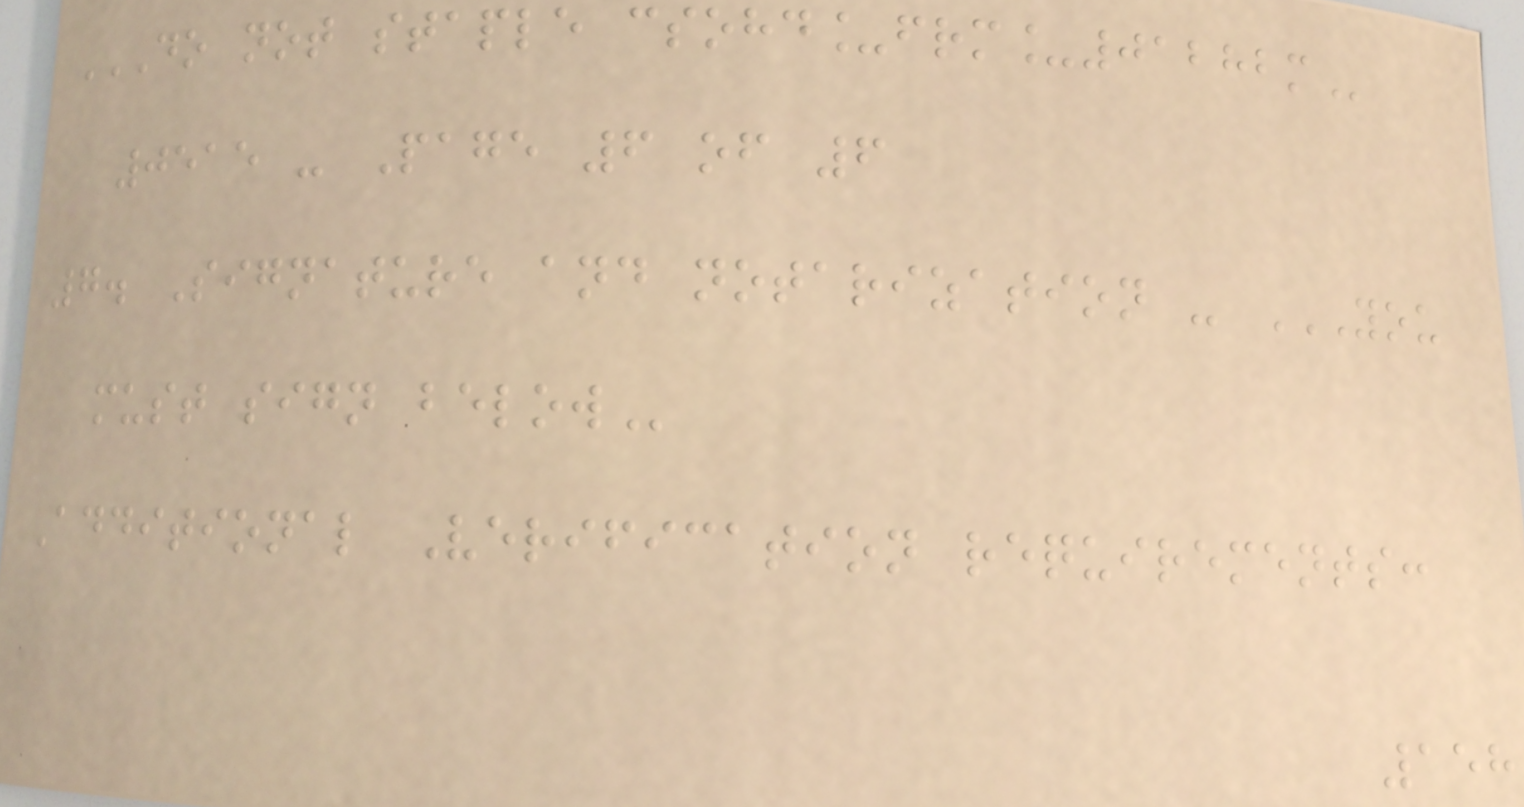DO NOT STAPLE CSOHD_FRM_01282M
0515 - Page 6 of 6
7. Signature and notarization - YOU
MUST SIGN BELOW
Additional Verification requirements:
158
